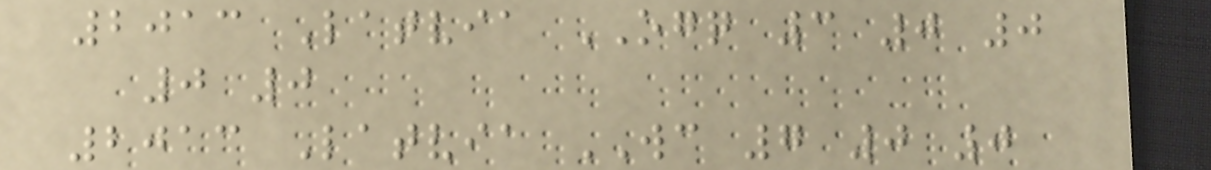2013 Latvia OGQ 3 0 0
0 0
2013 Latvia WC 7 0 0
